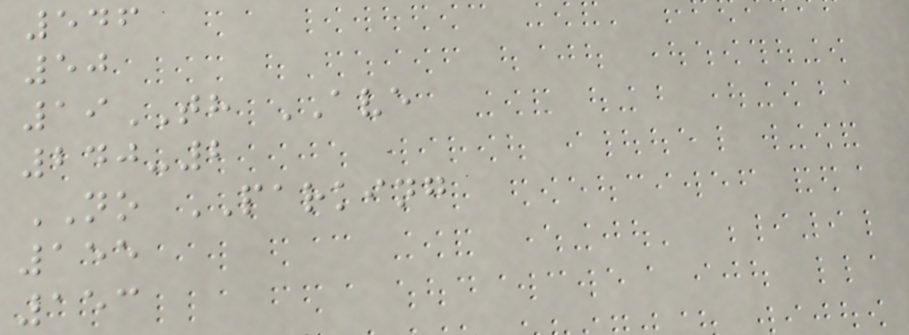546
50
19TH AVE
240-2
NO PARKING
155
153
